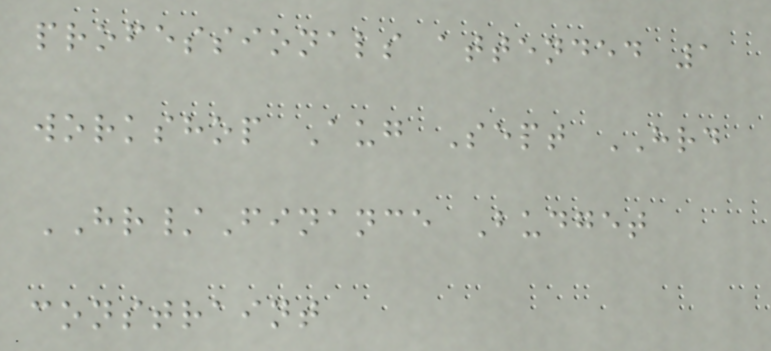professionals attended 1
workshop Aug Sept HRD
HR/Finance Budget
constraint
